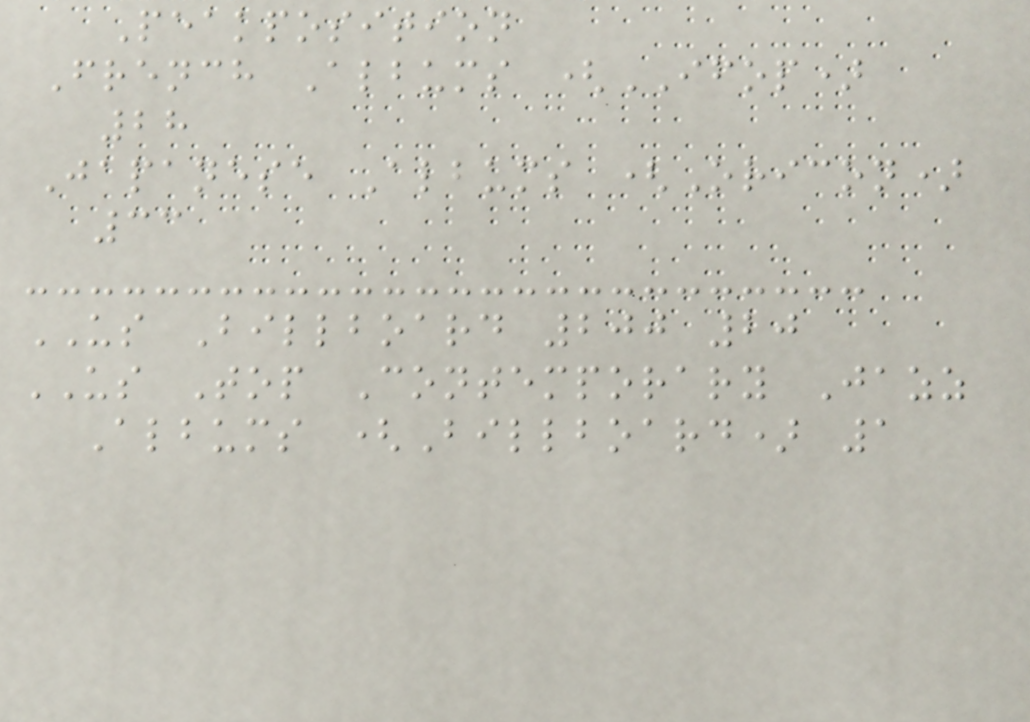Peakposition
French Albums (IFOP)
28
Japanese Albums (Oricon)
33
US Billboard 200 20
US Top Contemporary Jazz
Albums (Billboard) 1
